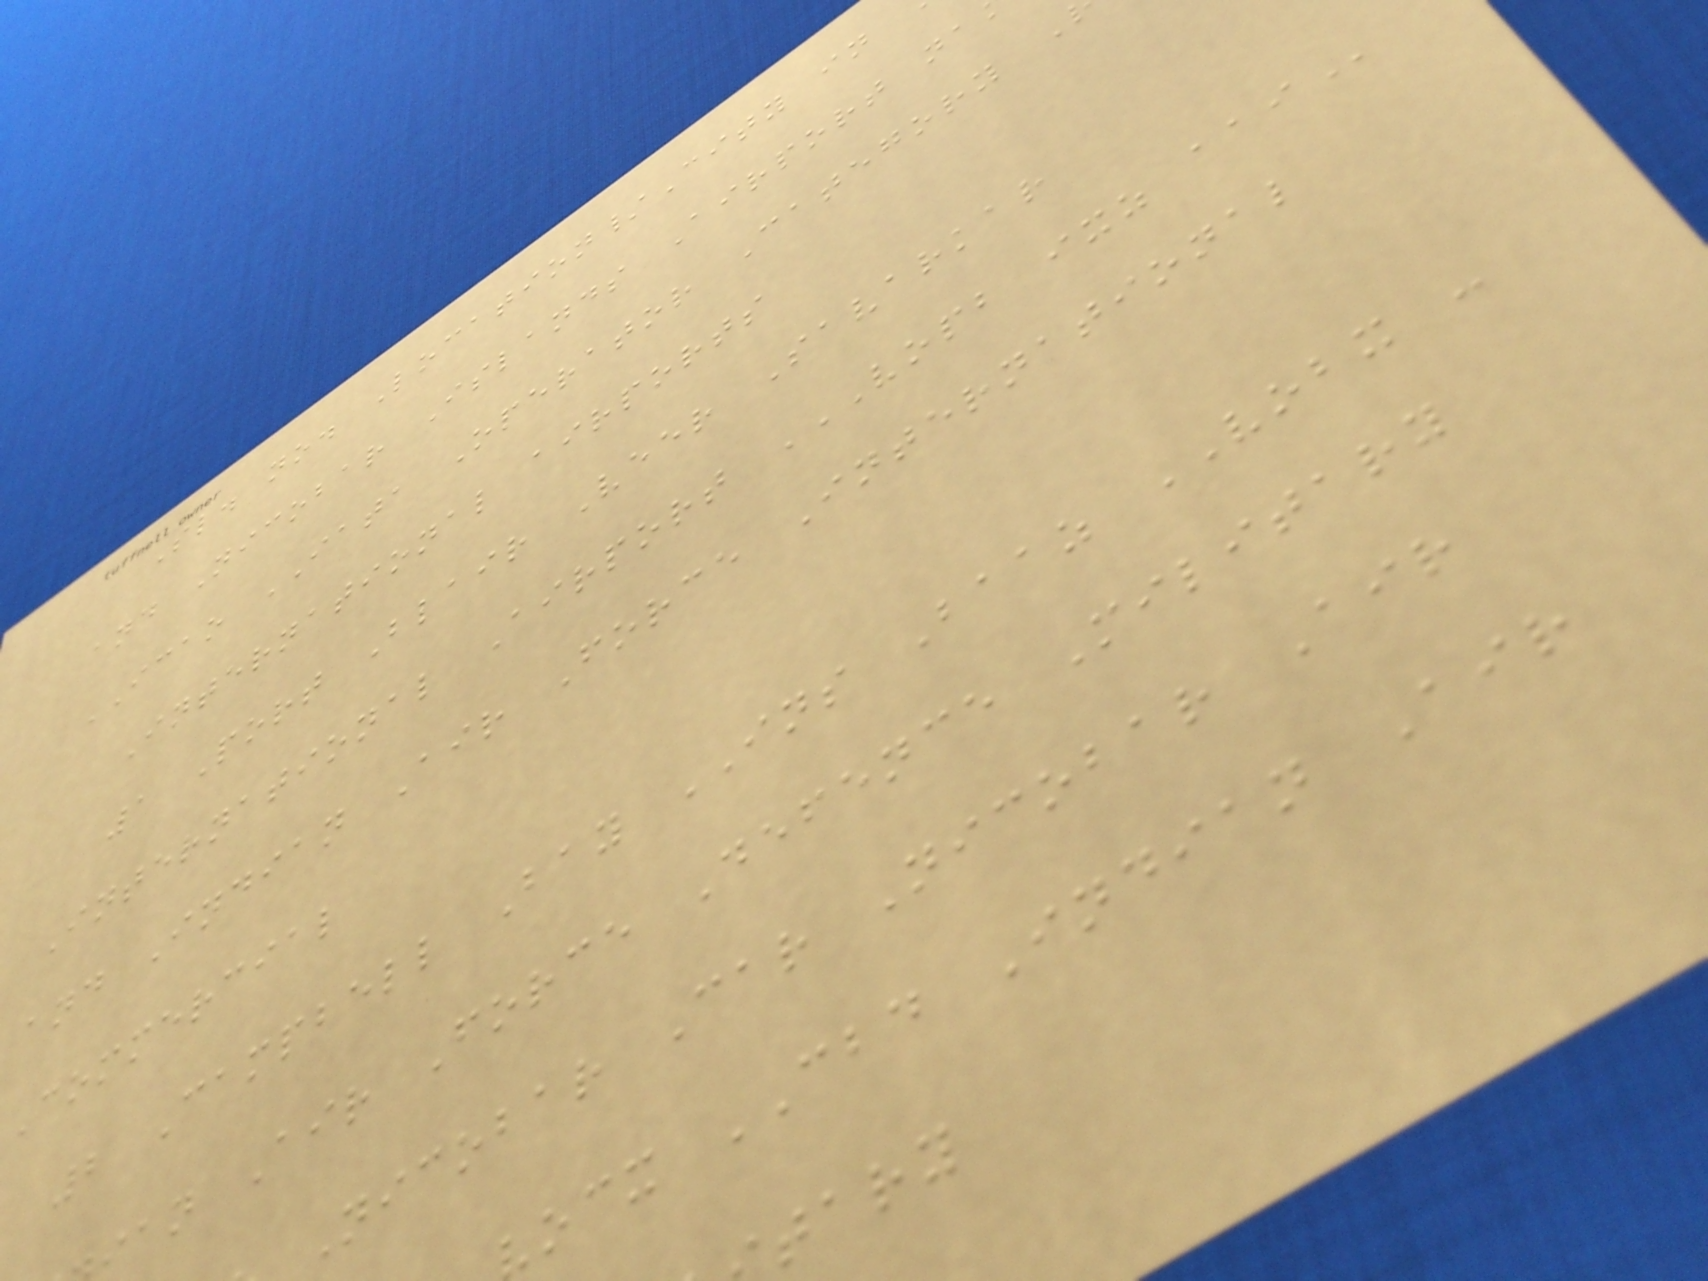Sl. no. Location/City in
and Nicobar Islands Airport na
ICAO IATA Operator Category
International airports
1 Port Blair Veer Savarkar
International Airport VOPB IXZ AAI
and Indian Air Force International
Commercial
2 Campbell Bay INS Baaz VOBX -
ian Air Force Defence Military
Nicobar Car Nicobar Air
vocx CBD Indian Air
